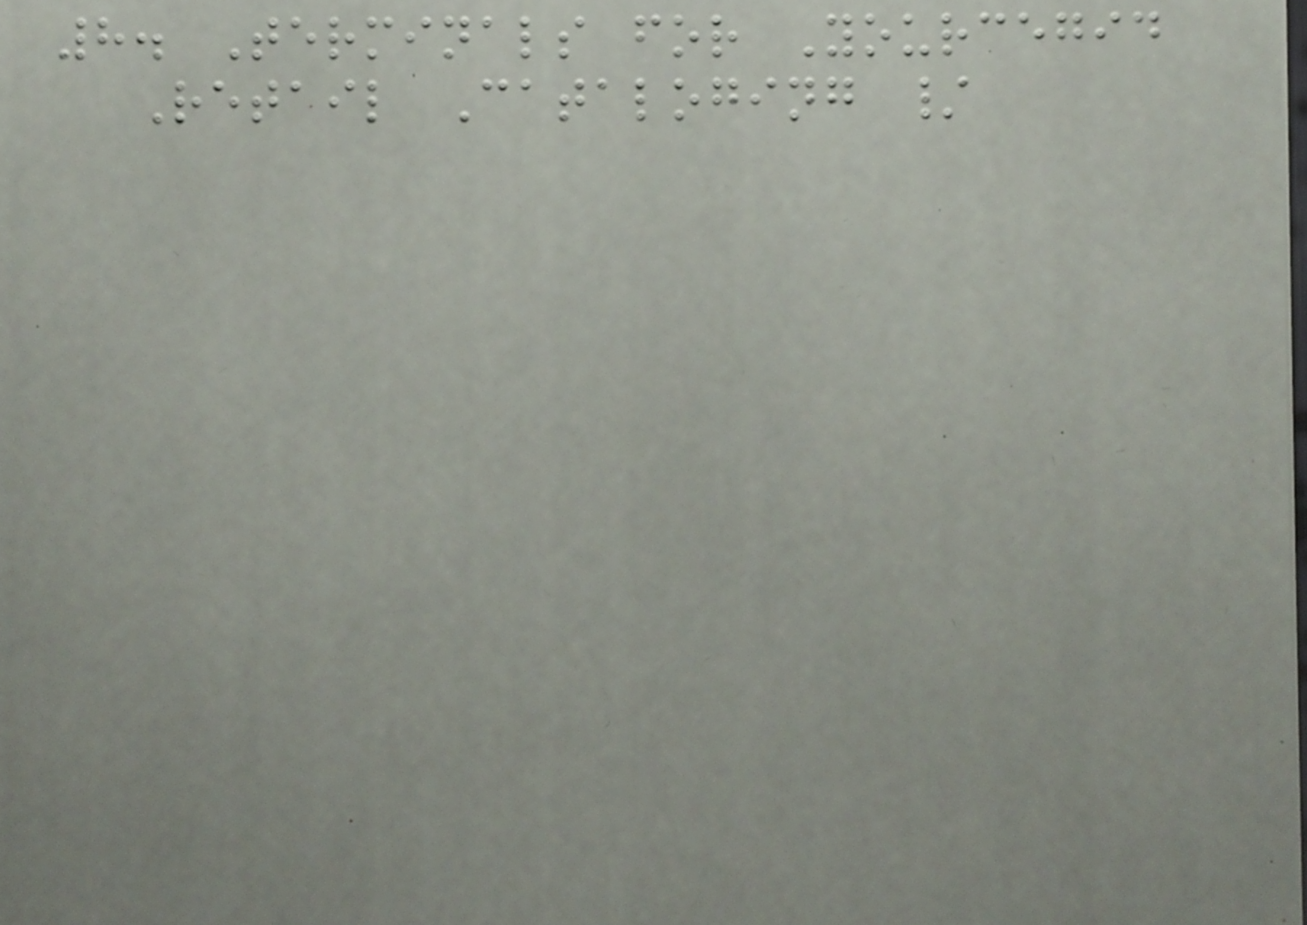8. Terminals for Yourcegid
Retail Cataloging /
